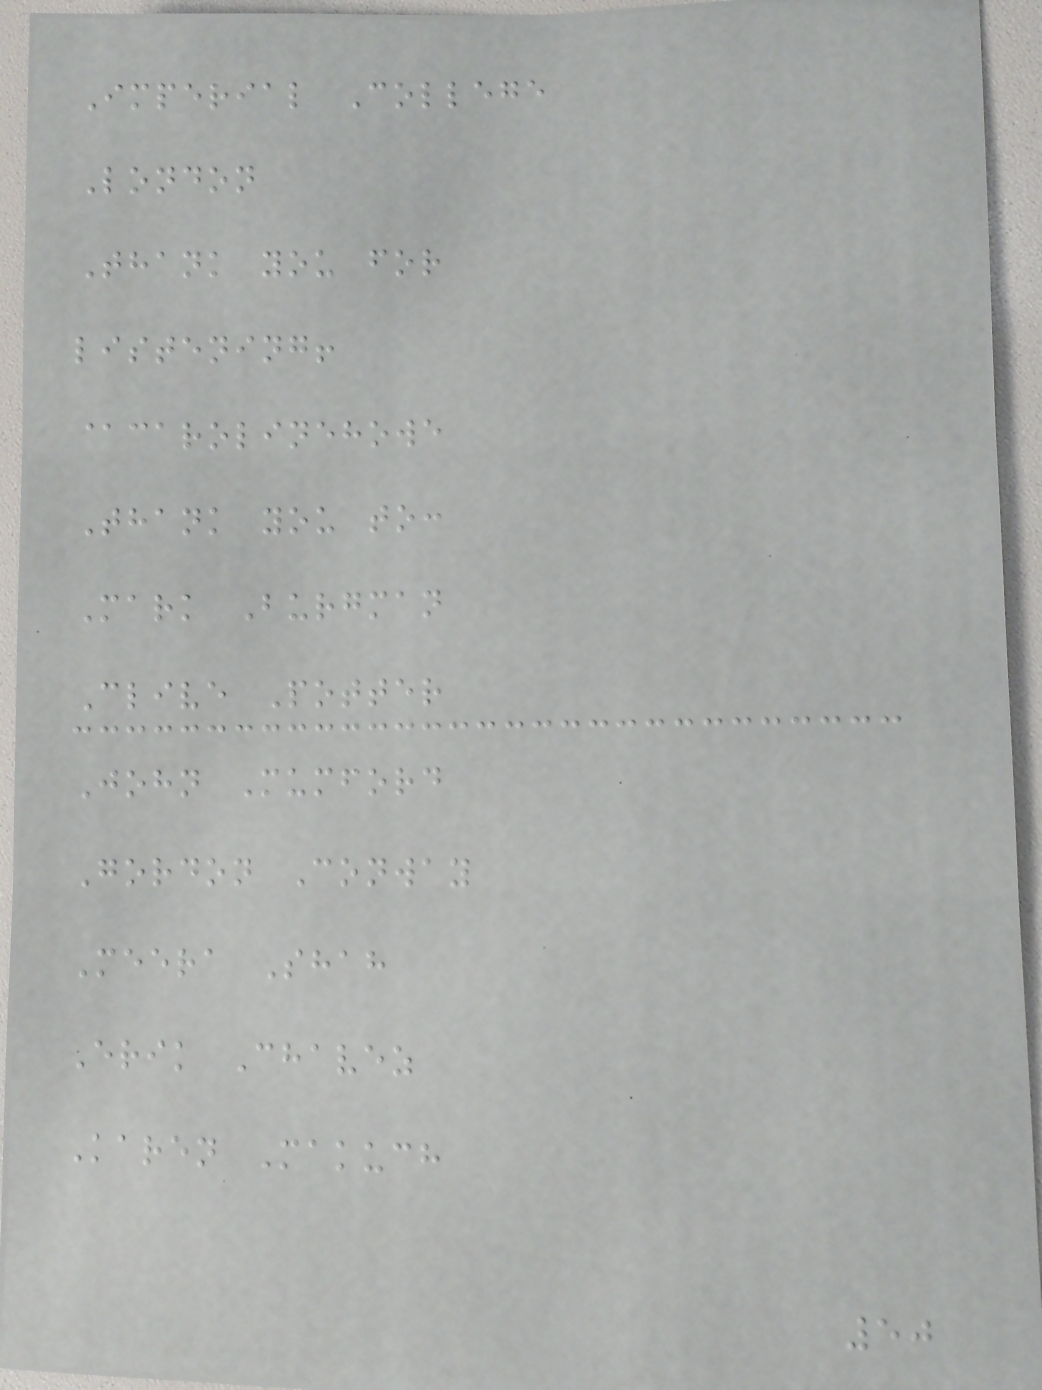Imperial College
London
Thank you for
listening!
@carolinehowe
Thank you to:
Mark Burgman
Clive Potter
John Mumford
Gordon Conway
Meera Shah
Erik Chavez
Karen Makuch
50
